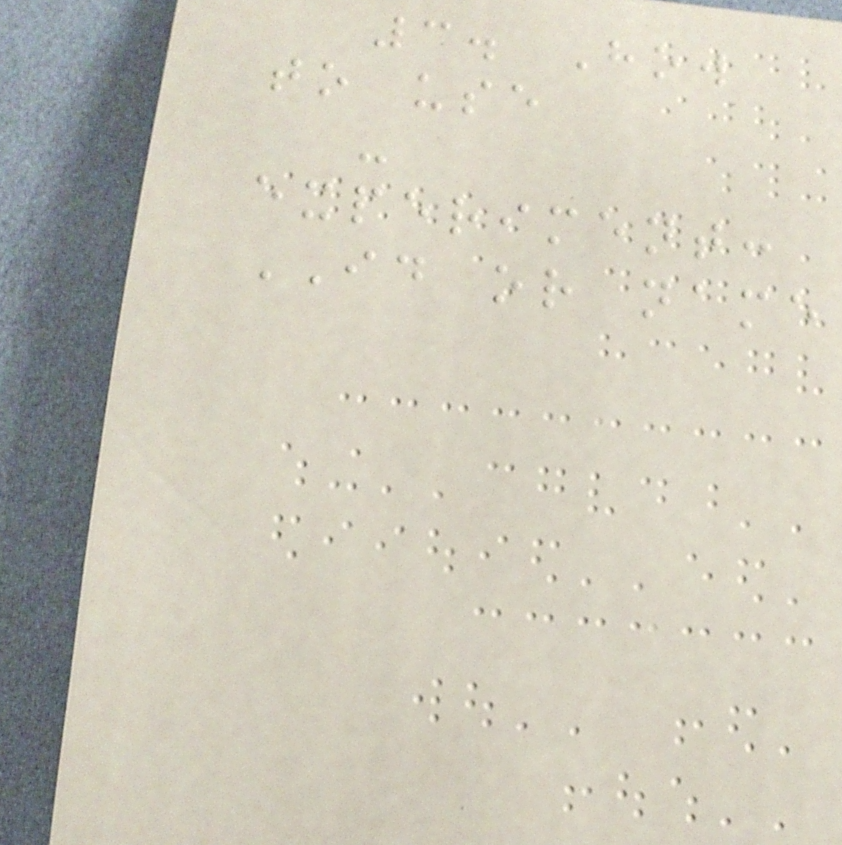3. How
to use
-
experiment:
ID or name
